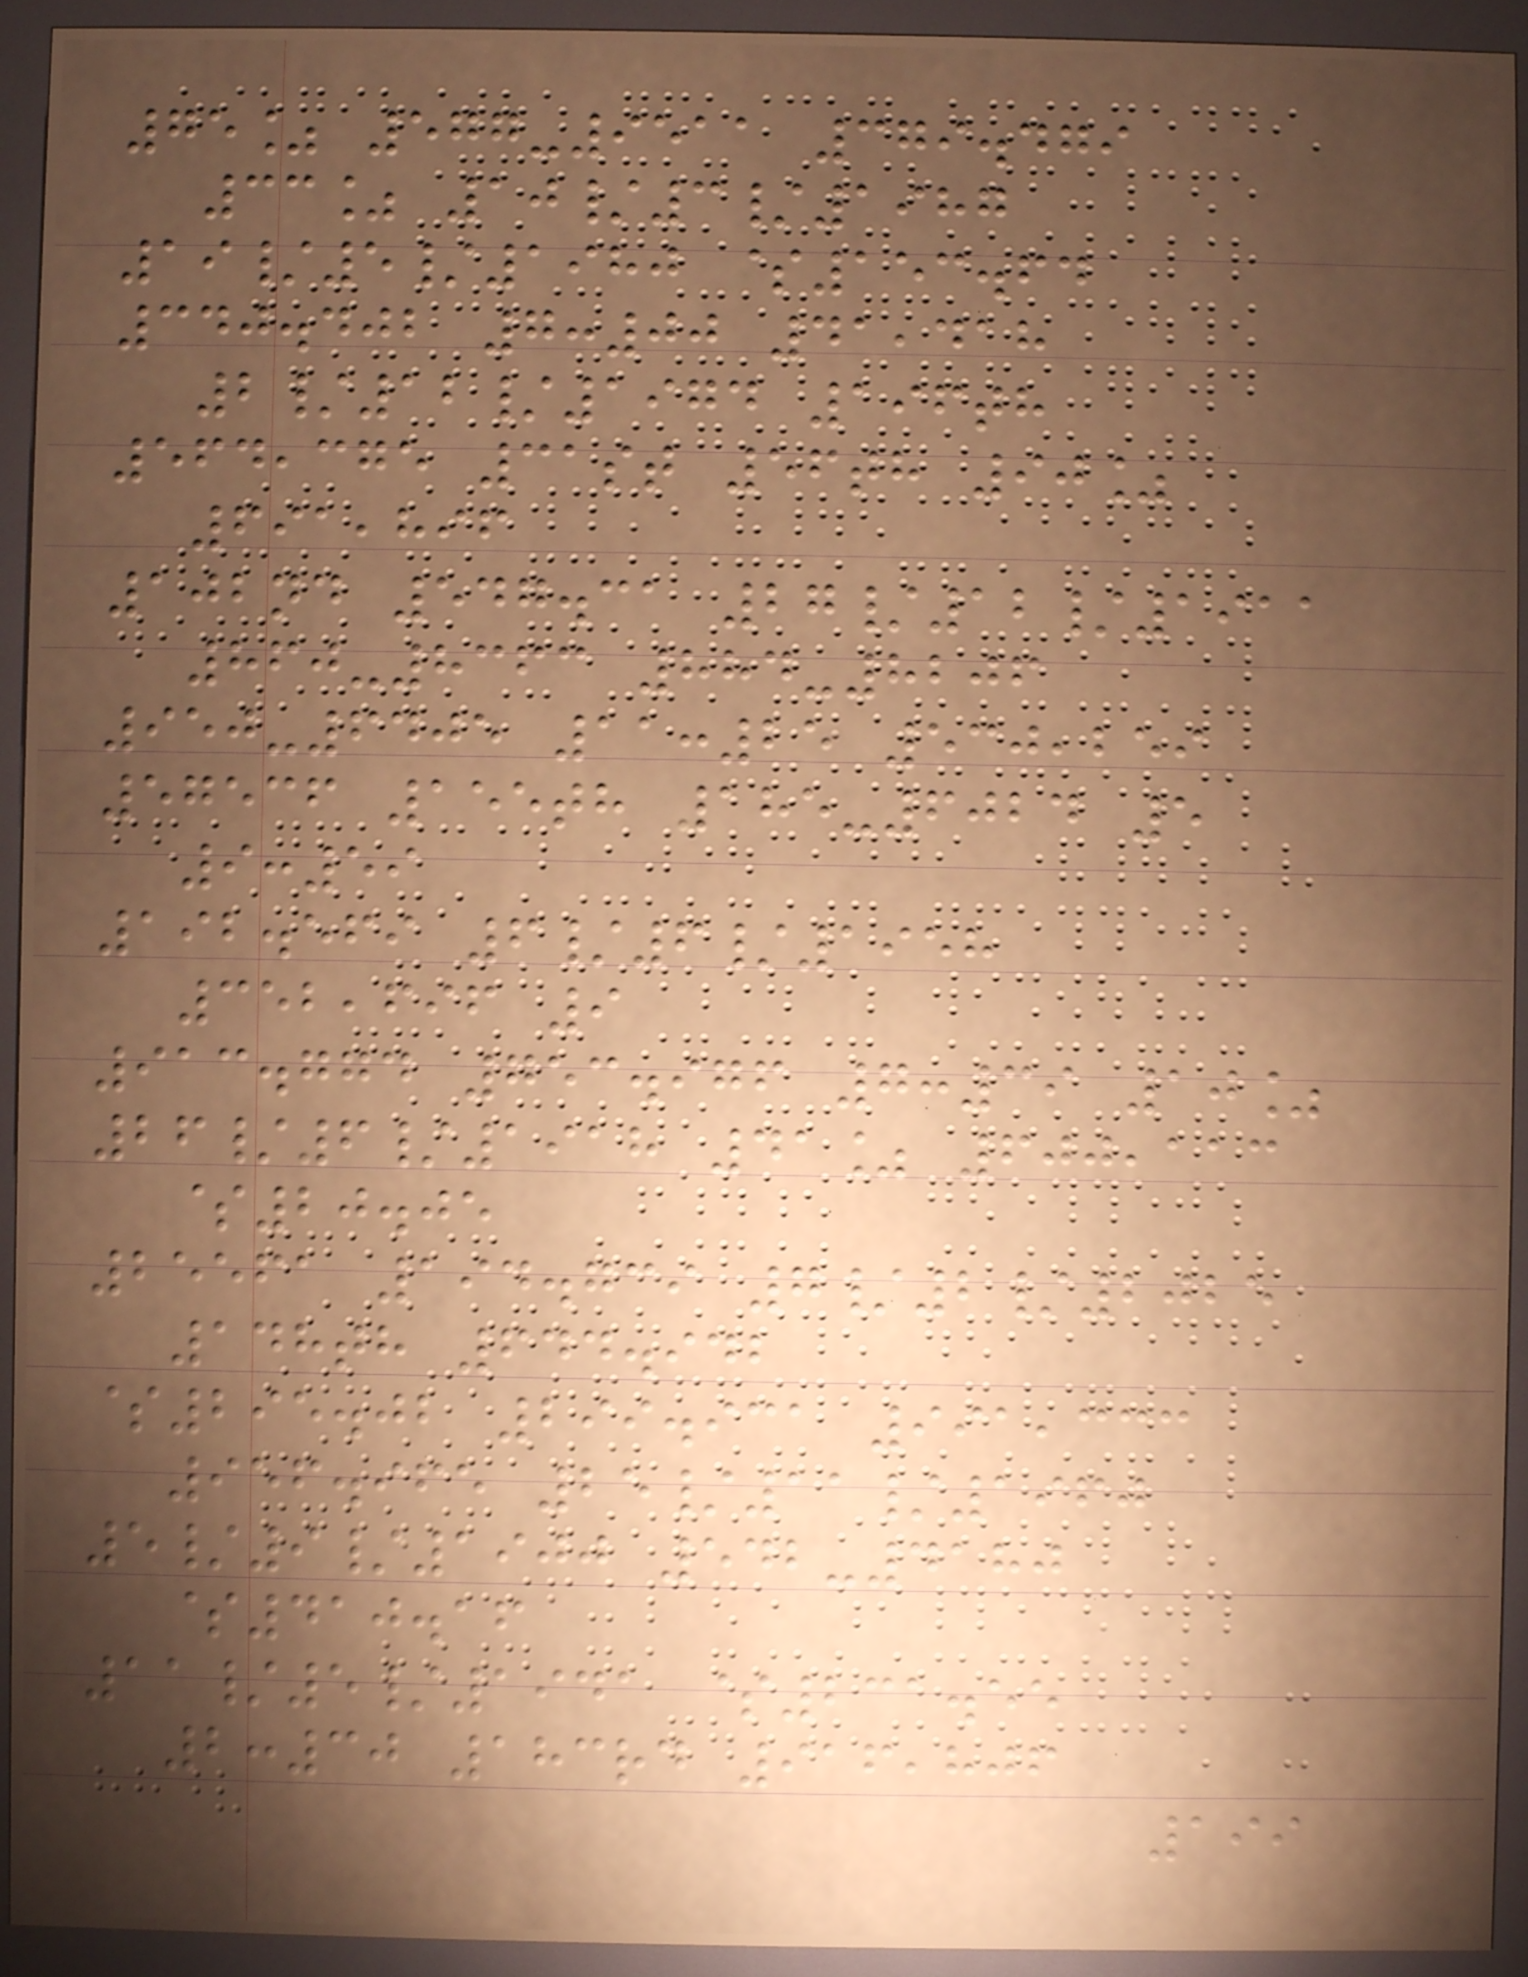75% 577-9511 379.479
33% 10/3/1987
19/5/1980 $153.64
340.402 7:00 41,418
2/12/1974 196th
564,375 31st 56th 90%
691,896
102nd 547.31 27/12/1911
860-8363 884-8206
950-6405 11:25 530,259
57536 155th 185-6024 5
9:59
192.569 6/6/1958
352,696 9
913.774 753.976 7:39 10%
26/6/1918 41% 600,113
$20.05
25561 194.739 7/2/2025
148th 644.942
$295.02 299.931 991,333
956.965 25/11/1960
5/9/1900 542-4180
$410.16
11/5/1941 $231.55
2:30 183rd 916,806
199
